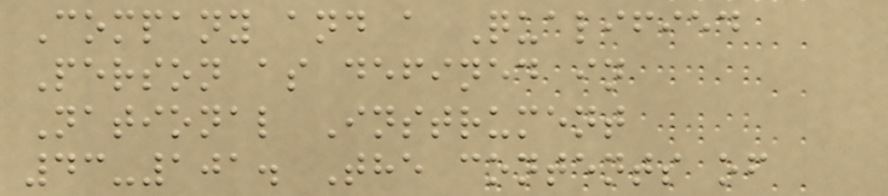Company and a Qualified
Person as defined in
National Instrument
43-101. The contents of
